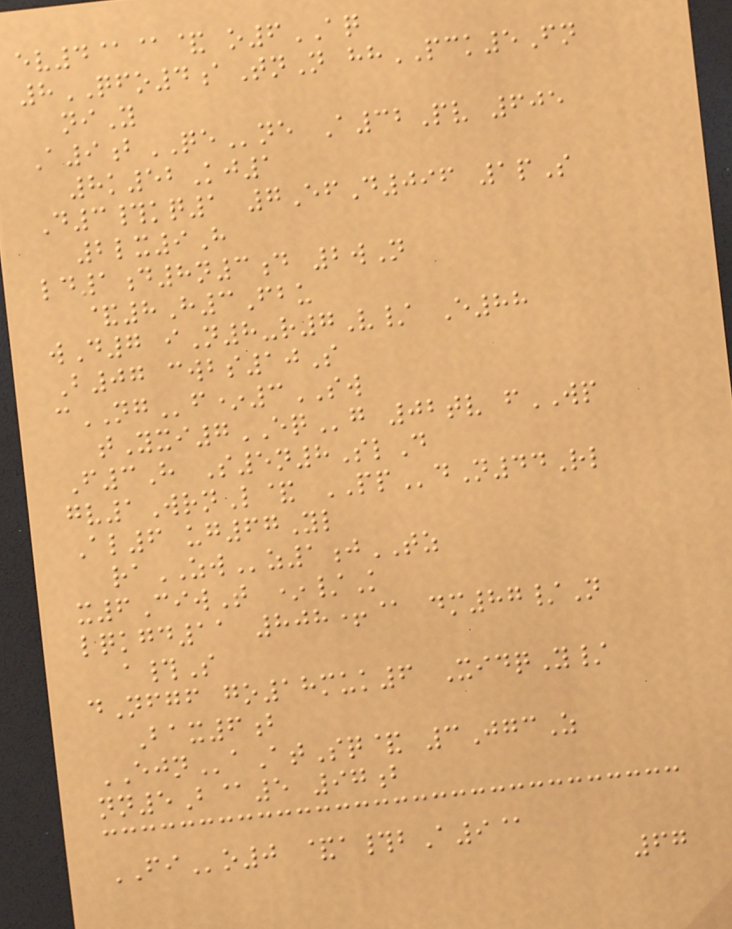ev4@@& o6AQ
8QFO4aTnN hhPCK5Fn
niY
A9bQEne A32Pv 605
8k52Kj1
D3#kq1 7EfD096 1pS
2lx9H
ld1d8n3d 2wN
&8H3Fbu
wD7 iN8-r7V/ E88
B07 cwbs10S
cNGf*3SW
tYxi7EQg 02tv fWP
F3H S5n8SlD
gv1WrnL& PPdN44Rl
Al6 ug67Yl
raZWz1jTZ
x6CiwT */K
lqkgd11 808+@ dm87/N
a#S
dNfgf go18muk6 XidqY/
Bax6b
EJNaAtSq& 3JgcZ
nn5B@5 97b
FIo0 &a#bA9@
67
